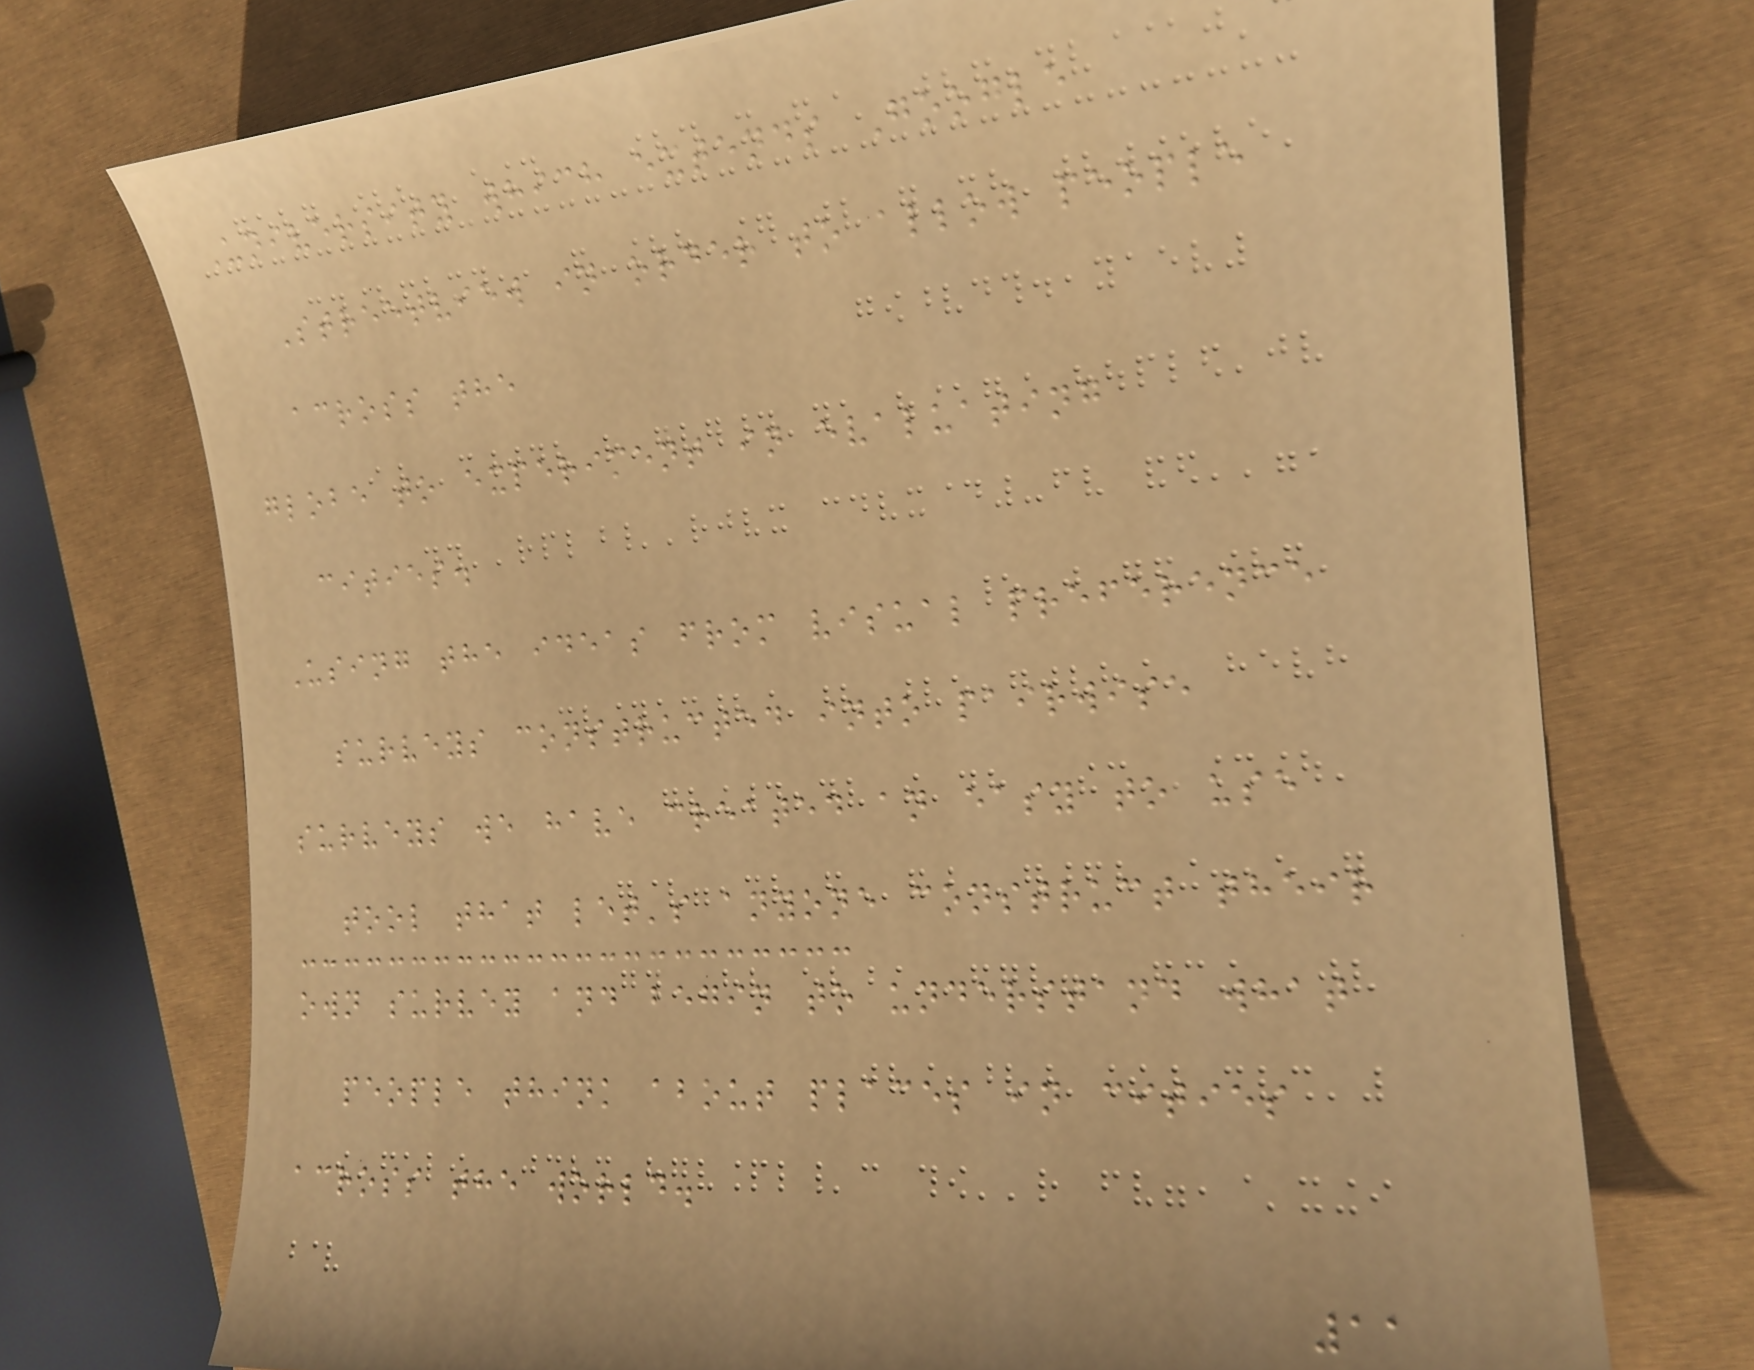University which extends Google
Streetview in order to allow people
across the
globe to experiment in evaluating
cities.
Using the ideas from visual preference
surveys constructed into pairwise
surveys we have created an easy to use
tool that let's anyone construct their
own survey and begin to understand what
people think about places in cities
across the world.
11
